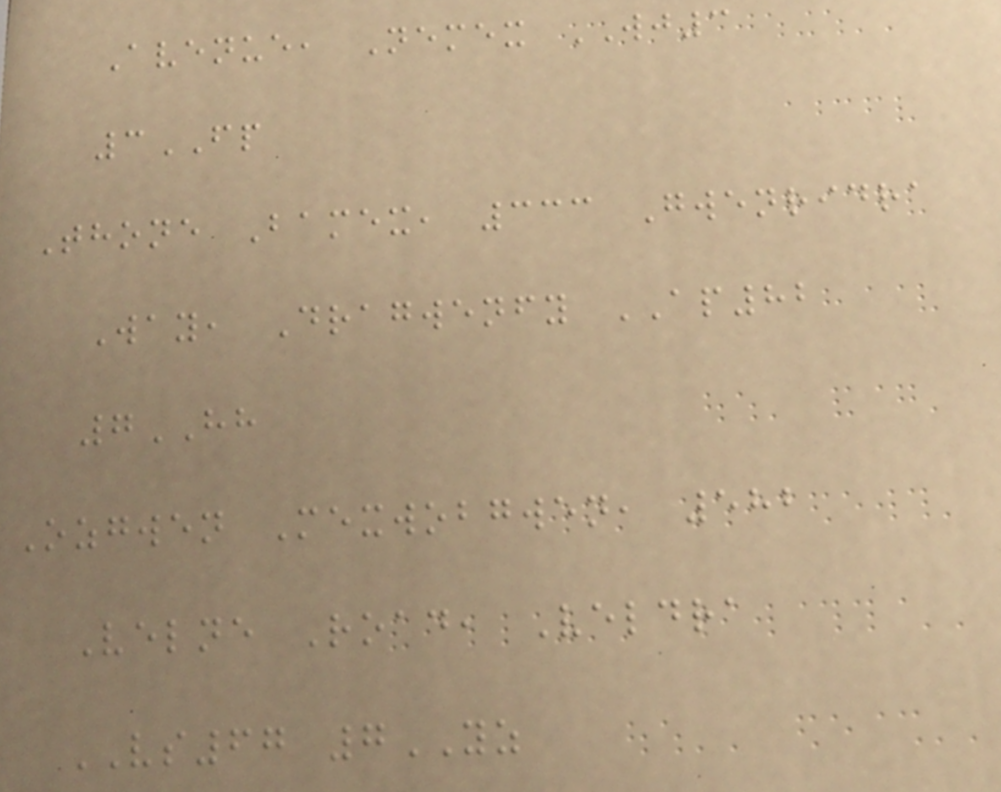Avenue, Nemex WJ3
3FP
Thone Bamex, 333 Gwenridra
Way, Dragwenfy AP82
7HH
Ozgwen Mexwobgwen, 582
Velne Road, Veldra
VS67 7YZ
